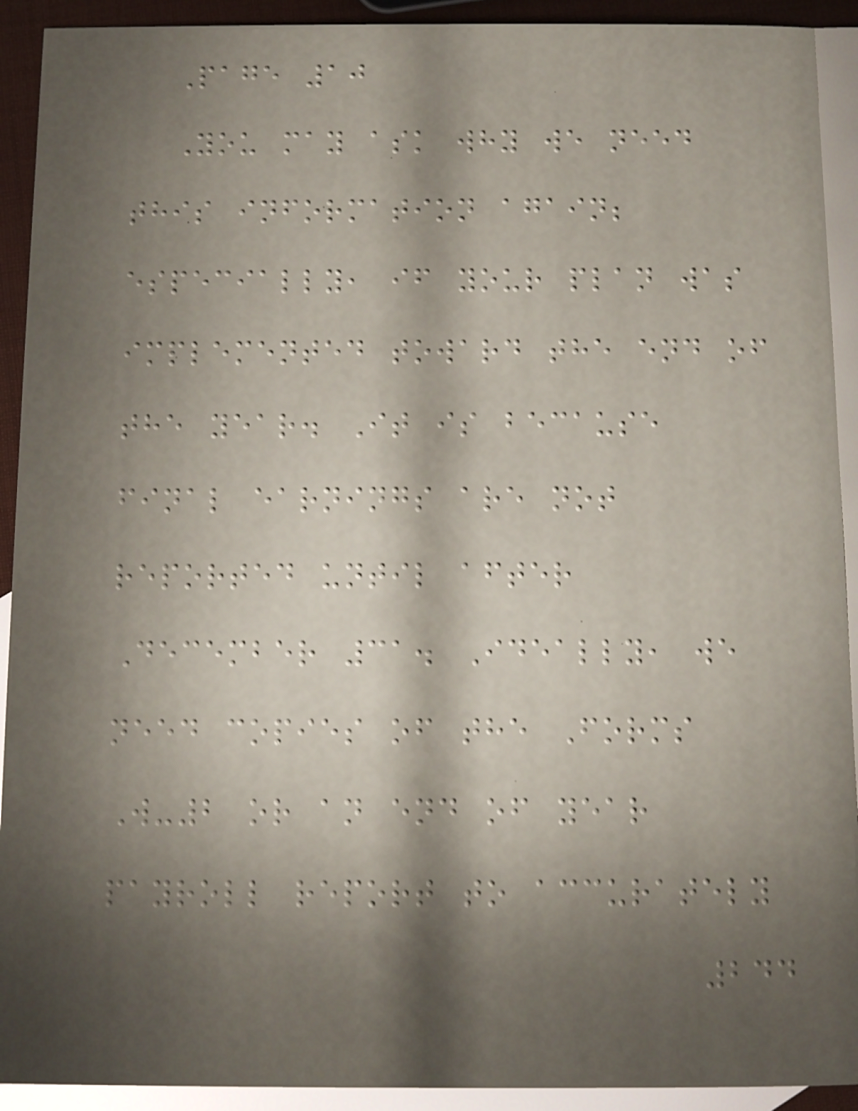Page 10
You may ask why we need
this information again;
especially, if your plan was
implemented toward the end of
the year. It is because
final earnings are not
reported until after
December 31. Ideally, we
need copies of the Forms
W-2 or an end of year
payroll report to accurately
244
